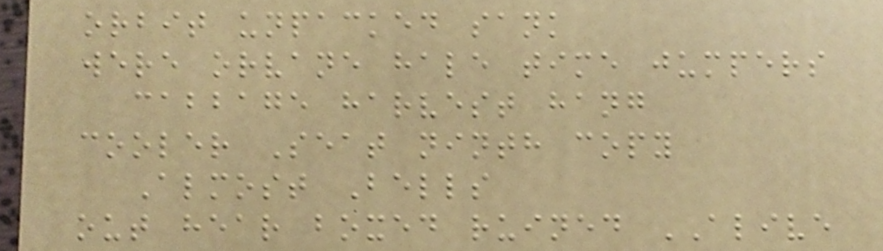orbit unpacked sank
were orvane hale time jumpers
cabbage harvest hang
cooler Seat ninth copy
Almost Bells
out hear boxed ruined ALIVE
